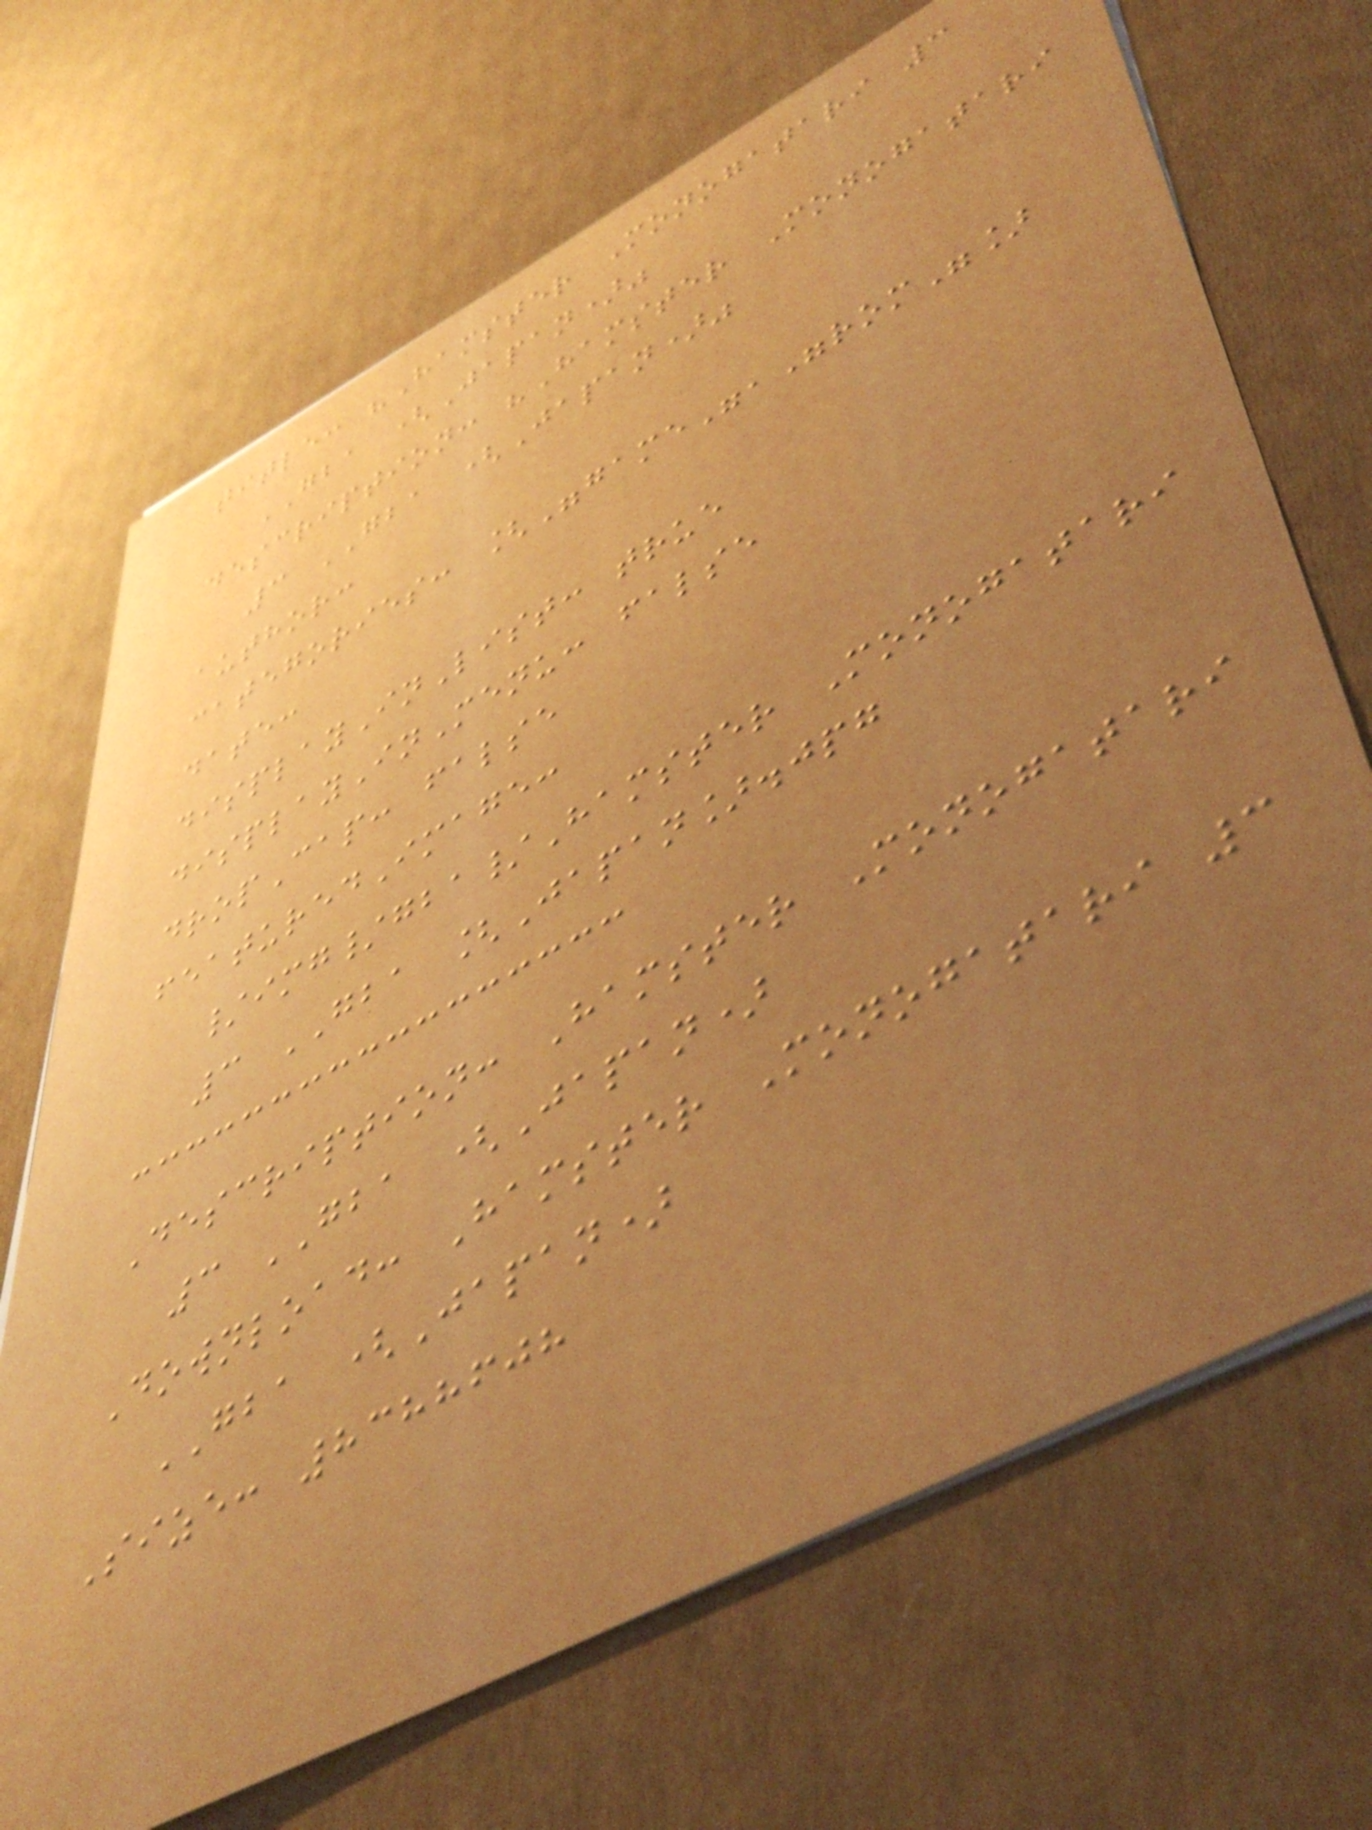title: "Hamster Monogatari 3
GBA (Japan)"
description: "Hamster Monogatari
3 GBA (Japan)"
author:
categories: ["game","rom"]
date:
displayInList: true
displayInMenu: false
dropCap: false
featuredImage:
/img/gba/Hamster Monogatari
3 GBA [Japan].jpg
Description: Hamster Monogatari
3 GBA (Japan)
Download: Hamster Monogatari 3
GBA (Japan)
Size: 8388608
